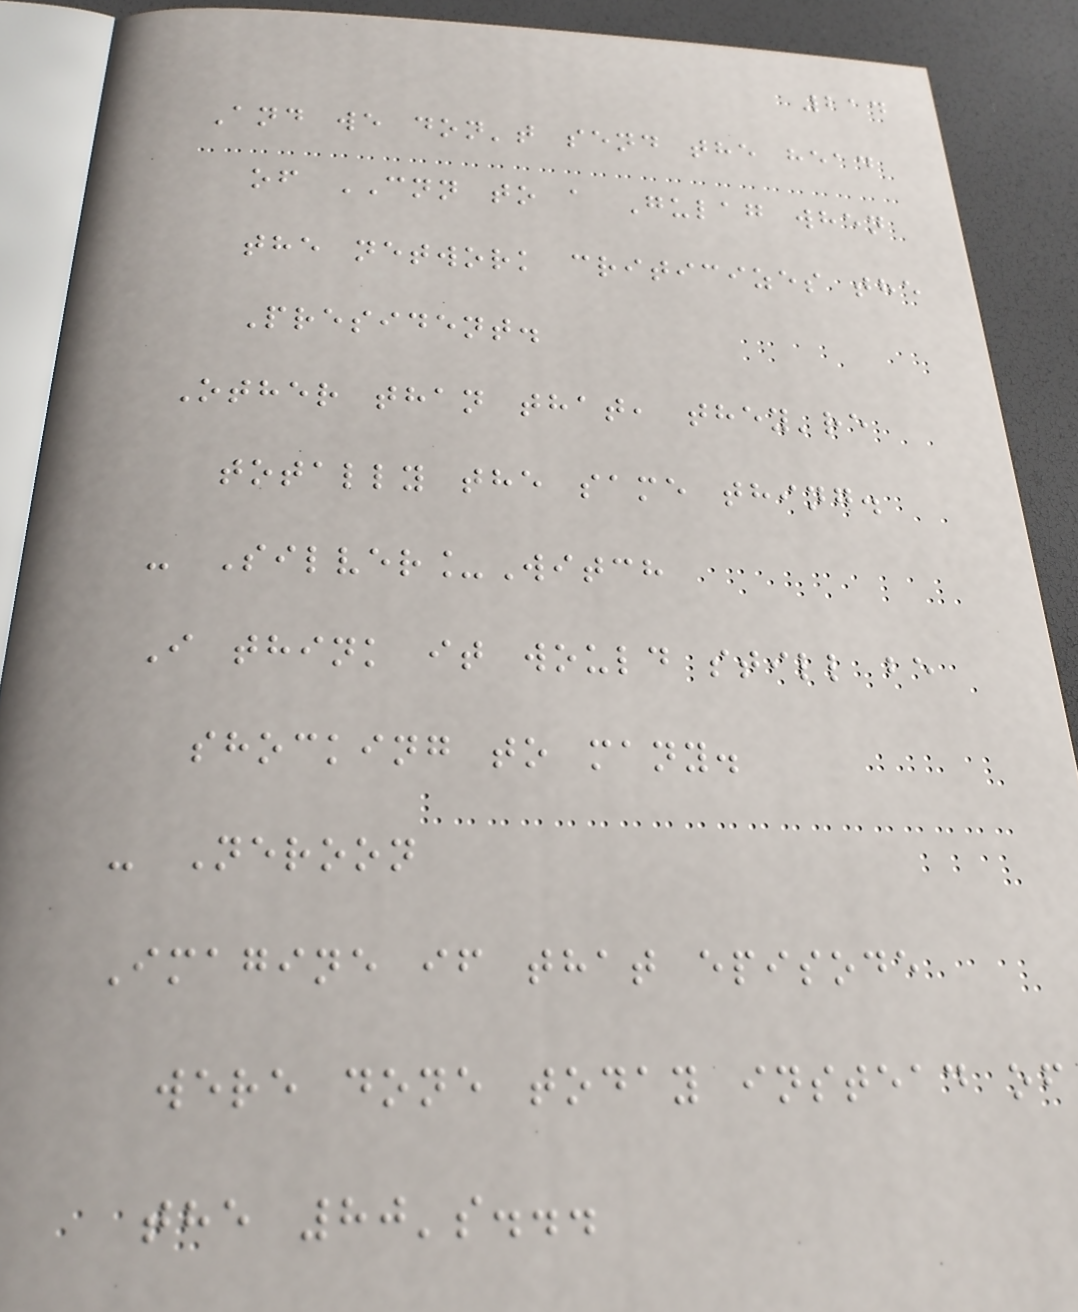214
And we don't send the head
of CNN to a Gulag when
the network criticizes the
President.
Other than that, they're
totally the same thing.
- Silver_Witch
I think it would still be
shocking to many.
- Neroon
Imagine if that episode
were done today instead of
the 80's...
